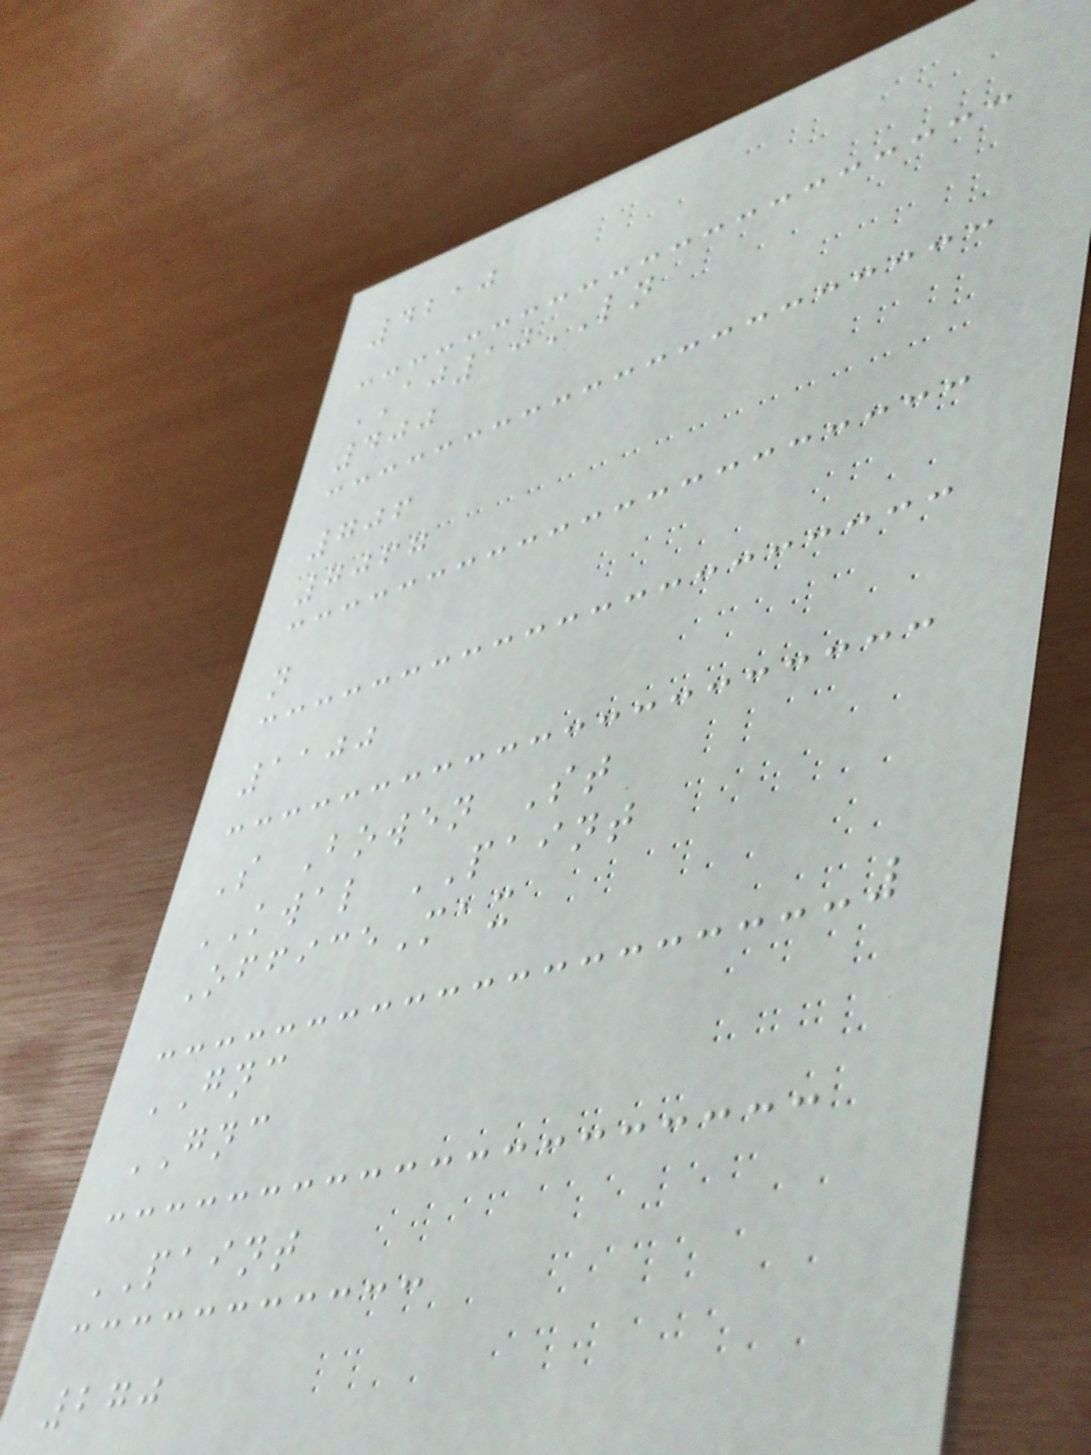4210
AJ10LN
400
706
7067
n
1100
S Bowen St
KWAL PAINT
OfficeMax
GNC
GNC
PAINT
270
